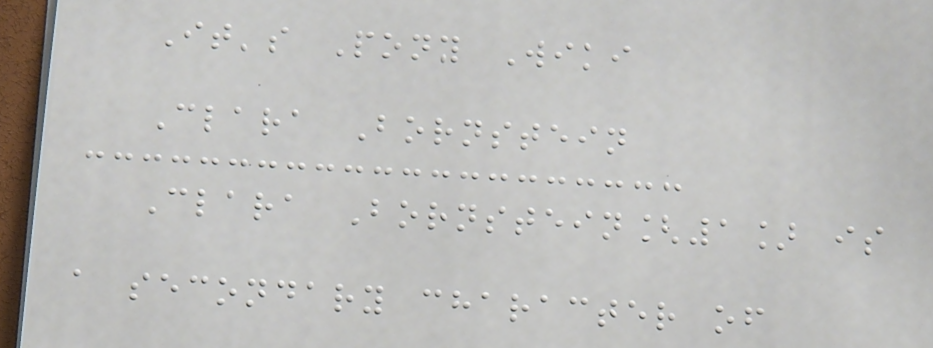It's Pony Wiki
Clara Bornstein
Clara Bornstein[1] is
a secondary character of
